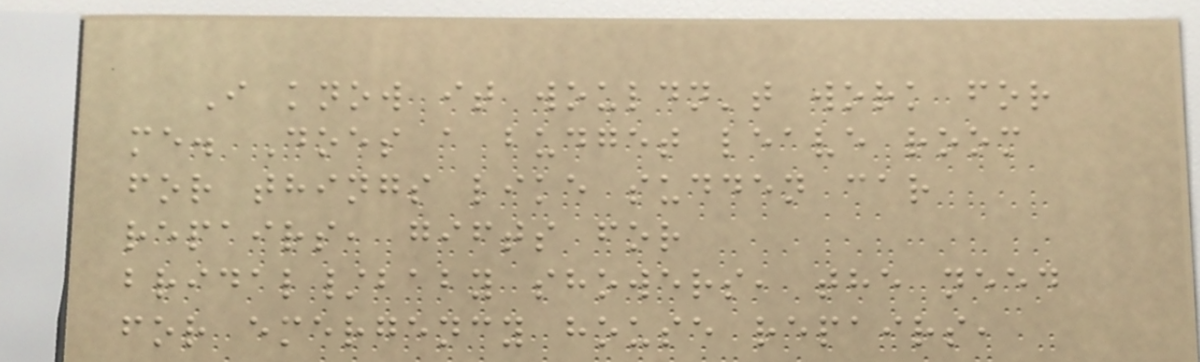I know it wouldn't work for
me. Does a budget leave room
for things like sudden car
repairs, gifts for
bridal/baby showers, the need
for emergency house repairs,
